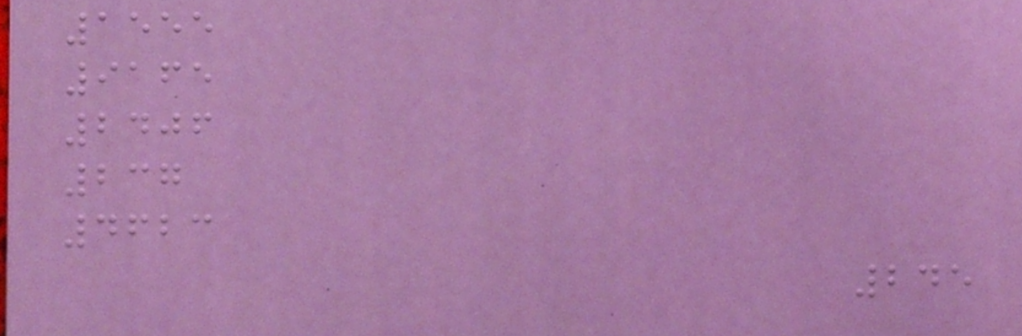1555
9165
2406
237
4623
245
